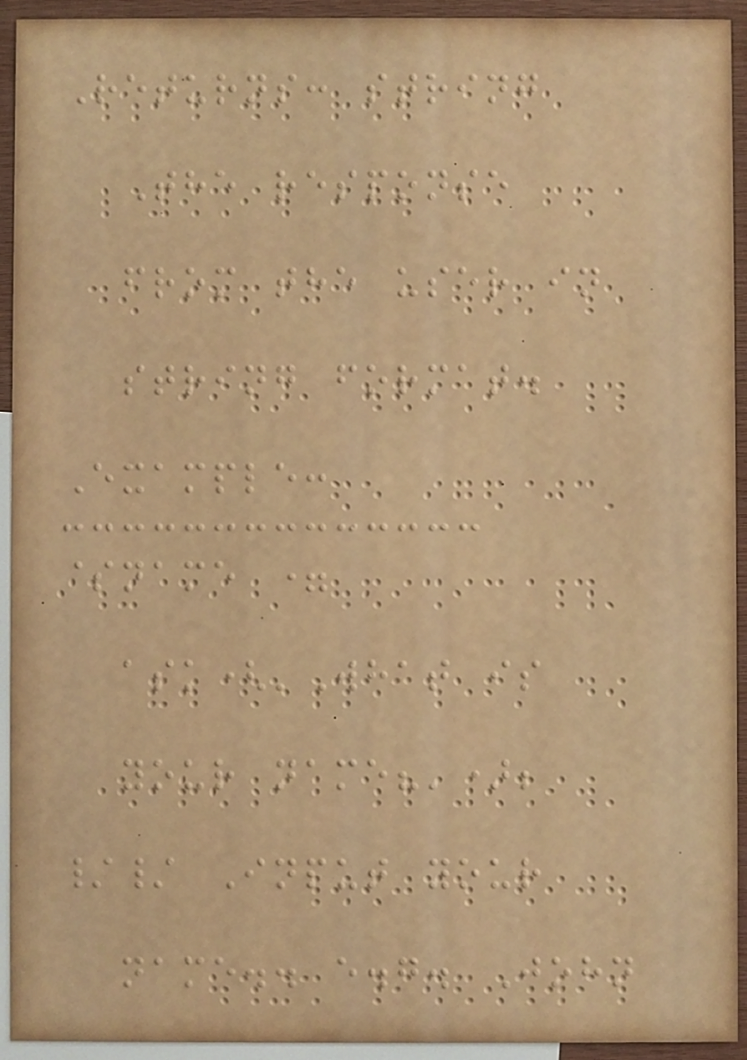Returns: string
The response
from the user in
string format.
Example:
$name =
ask('What is
your name?');
// Input your
name.. e.g. John
